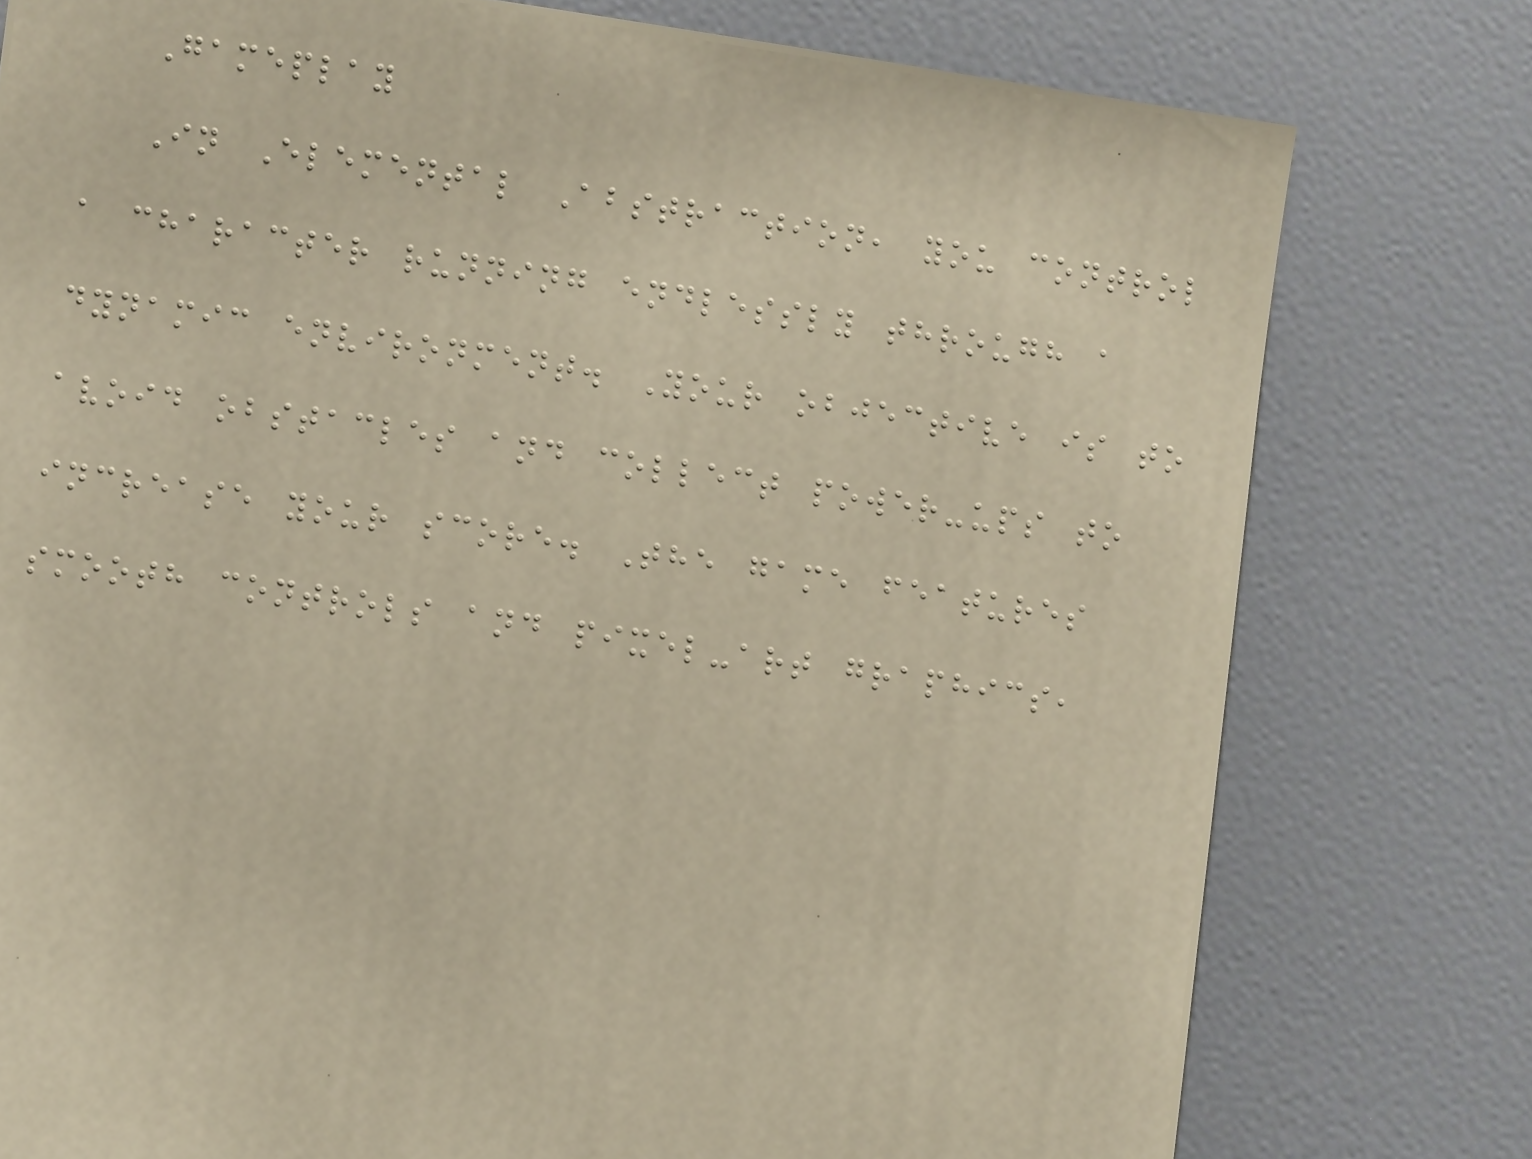Gameplay
In Elemental Abstraction, you control
a character running endlessly through a
dynamic environment. Your objective is to
avoid obstacles and collect power-ups to
increase your score. The game features
smooth controls and pixel-art graphics,
